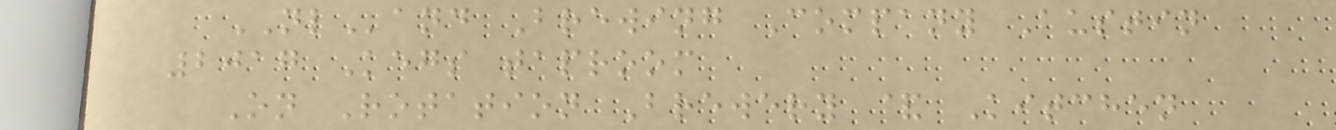NLand Brewing Company Austin
2017 Kegs taproom
On Rotation Brewery & Kitchen
